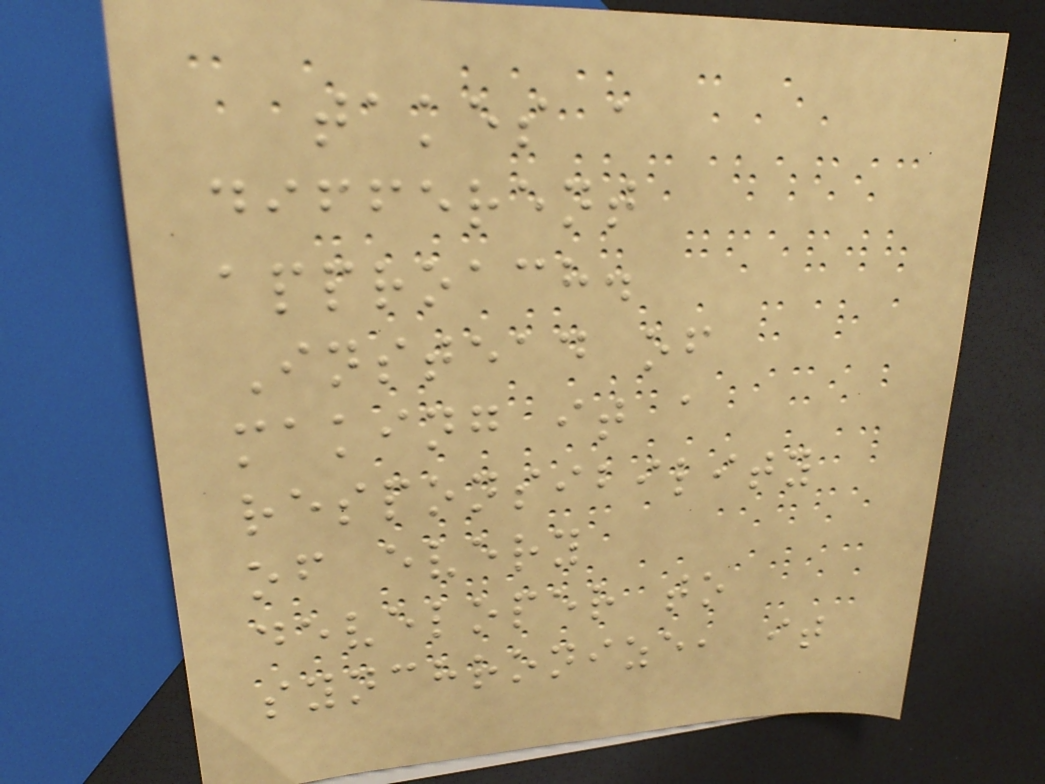takes a
different
approach.
Instead of
making it a
responsibility
of every
developer to
synchronize, it
